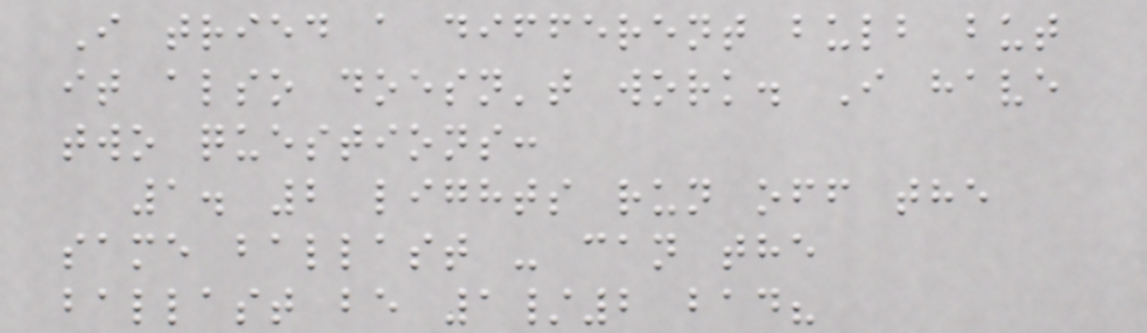I tried a different bulb but
it also doesn't work. I have
two questions:
1. 2 lights run off the
same ballast - can the
ballast be 1/2 bad?
